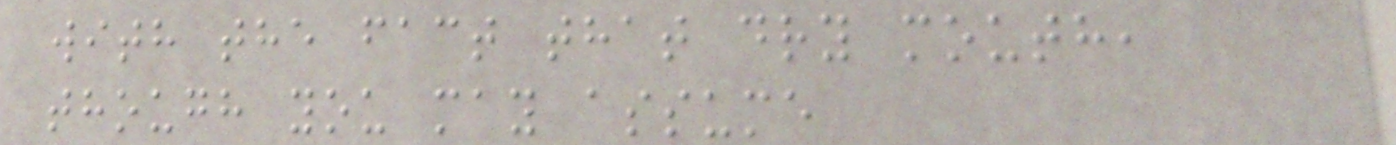with the fact that dry mouth,
though you may assume
